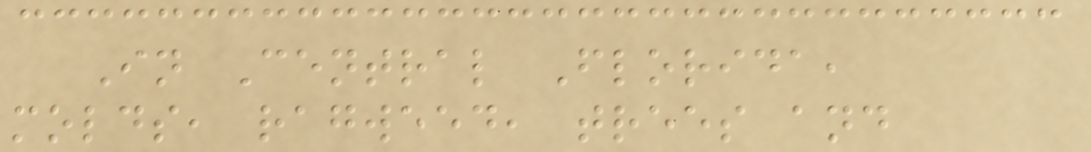In Central Florida,
molds, ragweed, trees and
